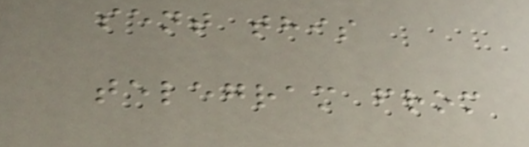sent this
telegram from
